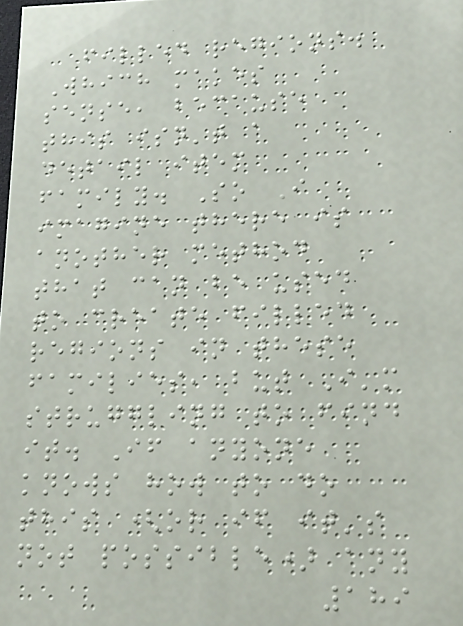filled regions.
Which makes
sense, because
this isn't a
detail item
family. So I
imagine there is
another method
that can be used
to create filled
regions in these
families, but I'm
struggling to find
it. If anyone
knows how to do
this (or if it's
not possible) any
189
